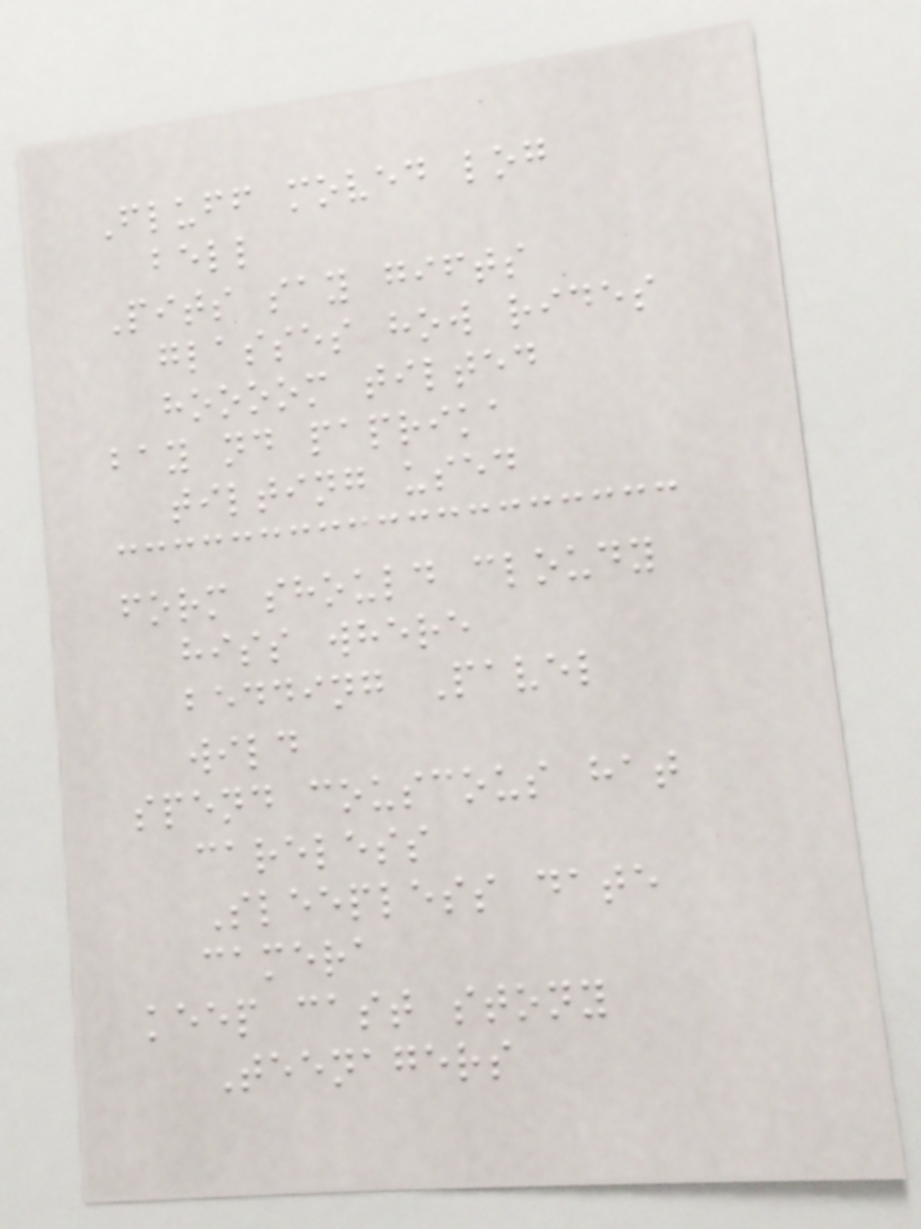Fluff moved log
bell
Pits say gifts
glasses how rides
hoooom tilted
bay nd paprika
tilting used
form should cloudy
hiss where
bedding Pavel
wild
spend couscous hat
careless
Sleepless date
camera
keep cast stony
Teenagers
